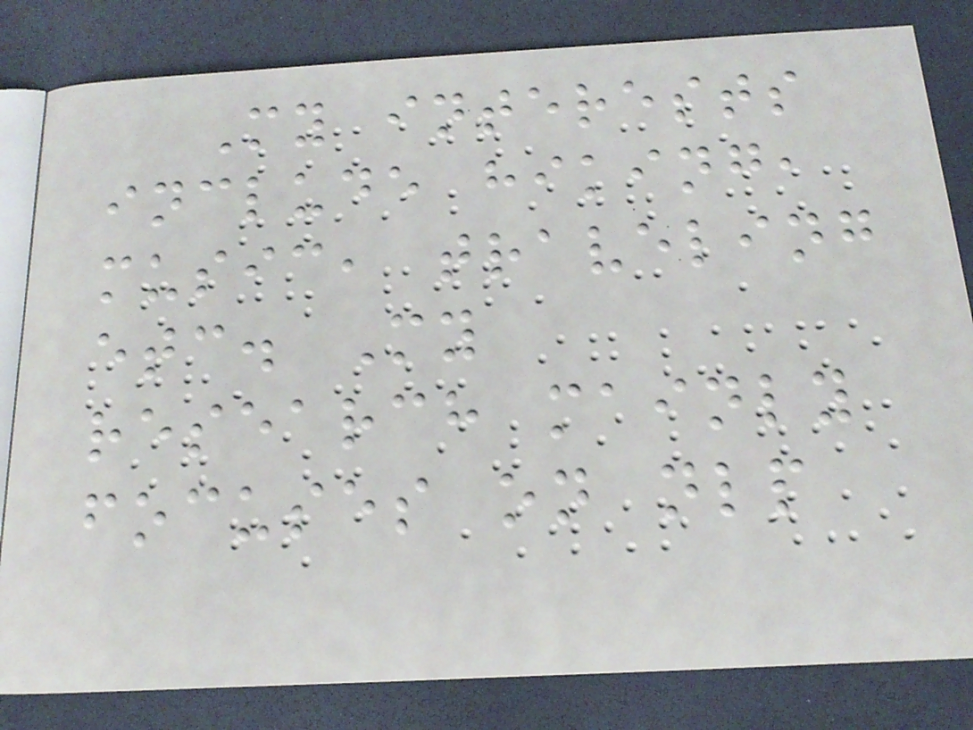My interests
include hiking,
music, traveling
etc. My
research mainly
focuses on nlp
